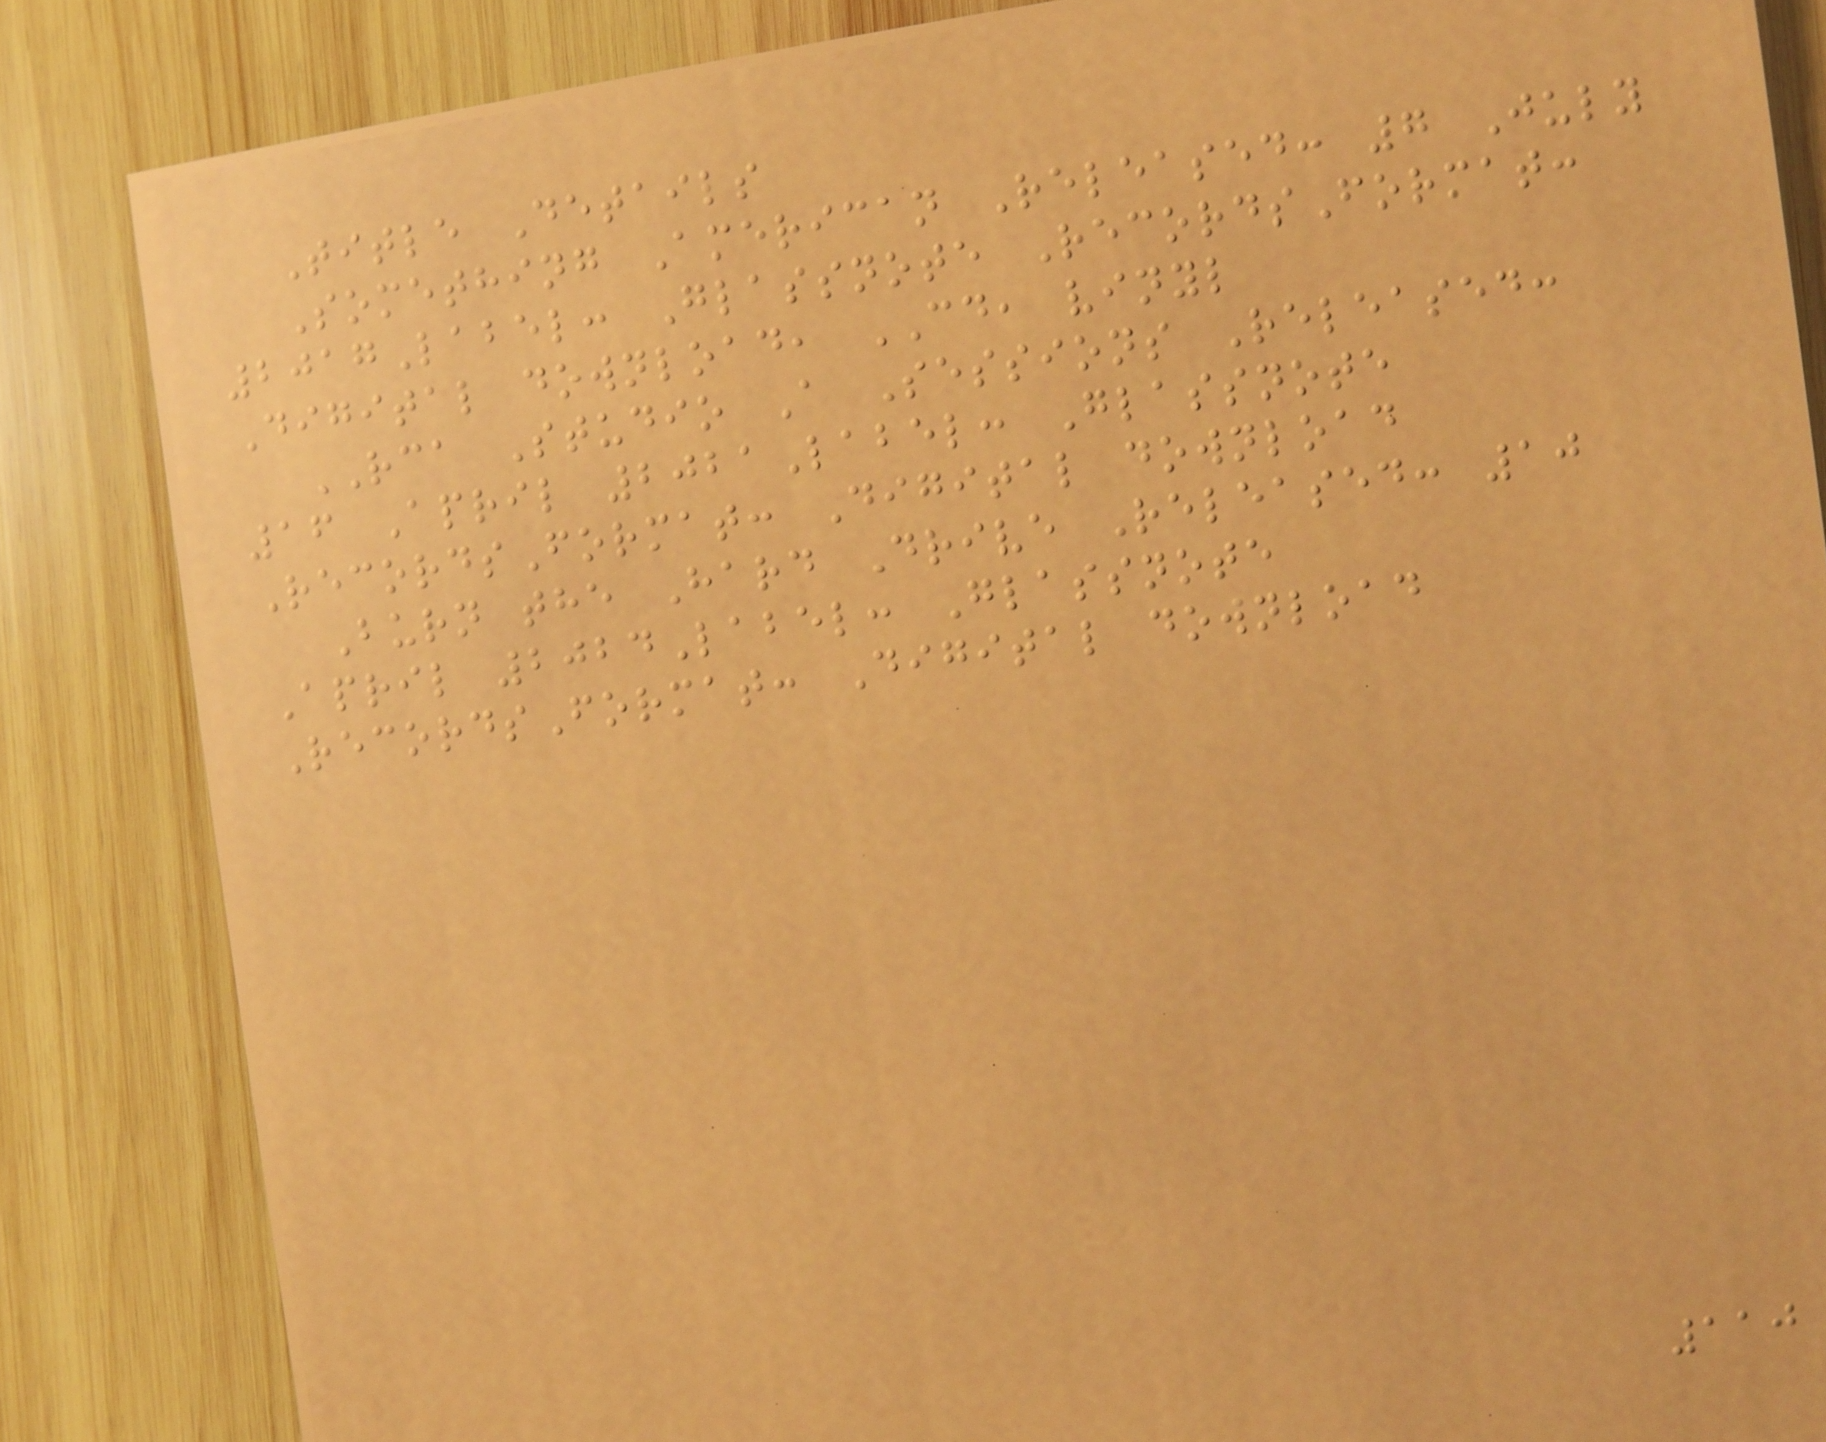Title Details
Something American Released: 7 July
2017Label: Glassnote RecordsFormat:
Digital download, CD, vinyl
RCA Studio A Sessions Released:
16 April 2021Label: Glassnote
RecordsFormat: Digital download
Burn the Hard Drive Released: 10
April 2024Label: Glassnote
RecordsFormat: Digital download
110
